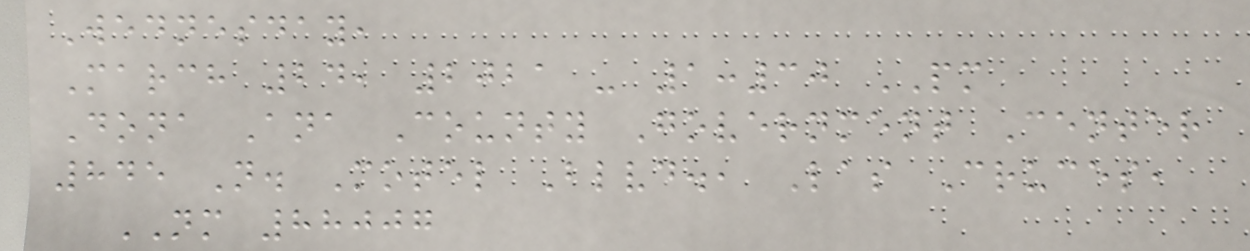Wednesday,
March 24, 2021 - 1:30 PM
Dona Ana County Government Center
845 N. Motel Blvd., Las Cruces,
NM 88007
